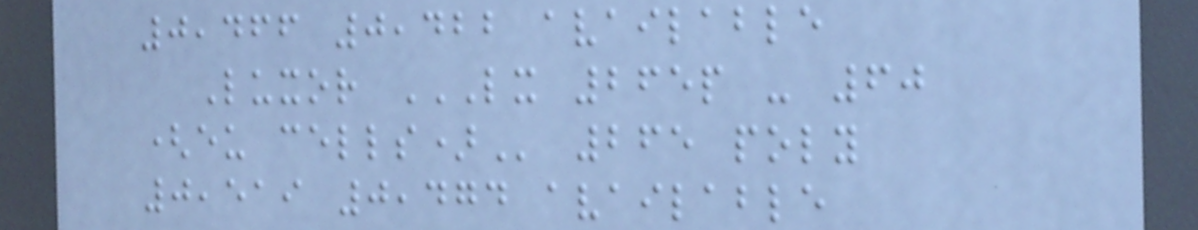0,466 0,422 available
Luxor LX 265P - 60
(EU CELLS) 265 poly
0,519 0,474 available
